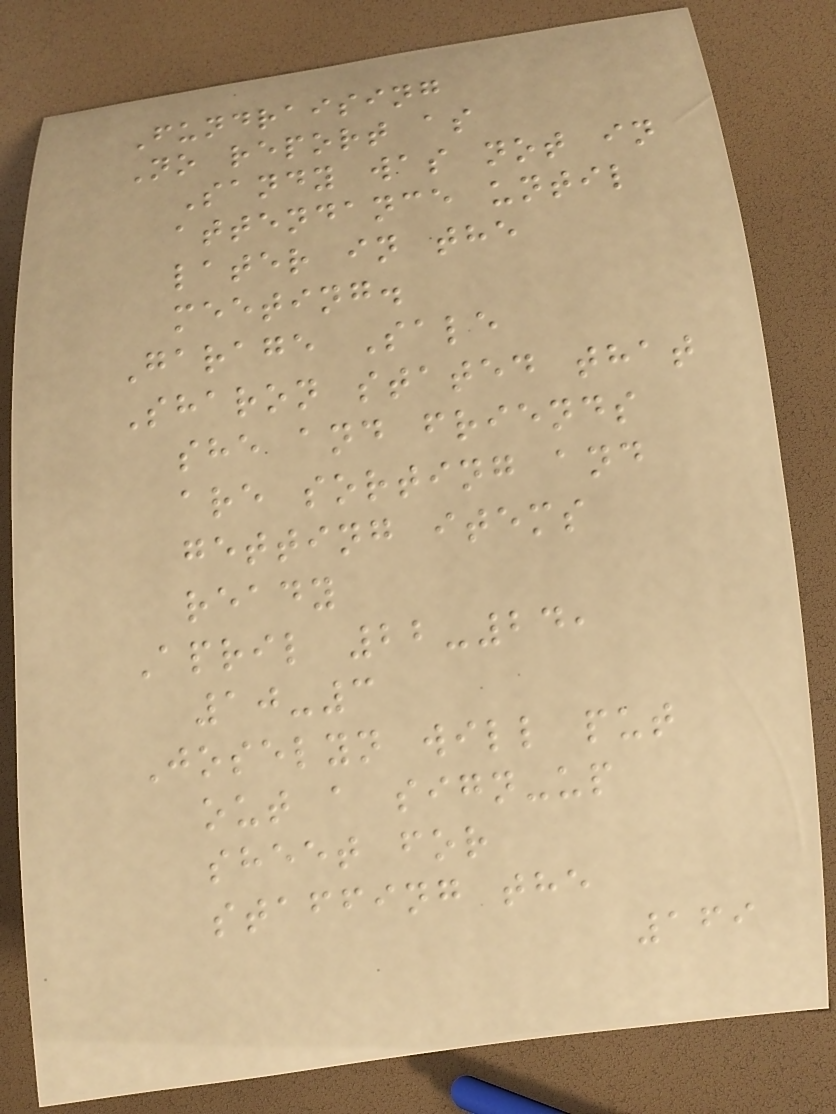Fundraising
No report as
Sandy was not in
attendance until
later in the
meeting.
Garage Sale
Sharon stated that
she and friends
are sorting and
getting items
ready
April 22-24,
10-3
Joselyn will put
out a sign-up
sheet for
staffing the
169
